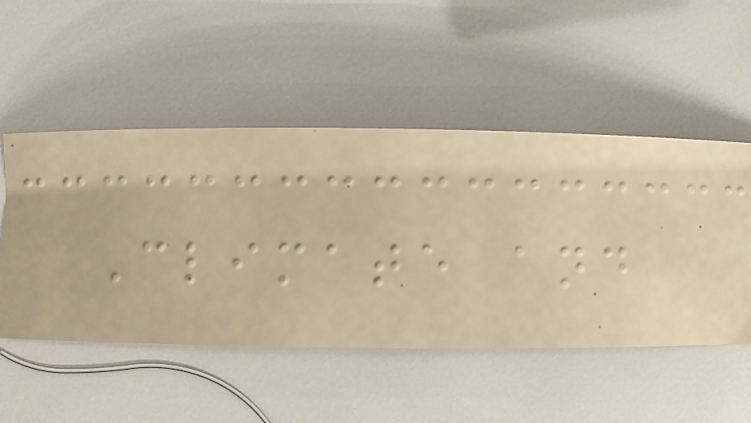Climate and
